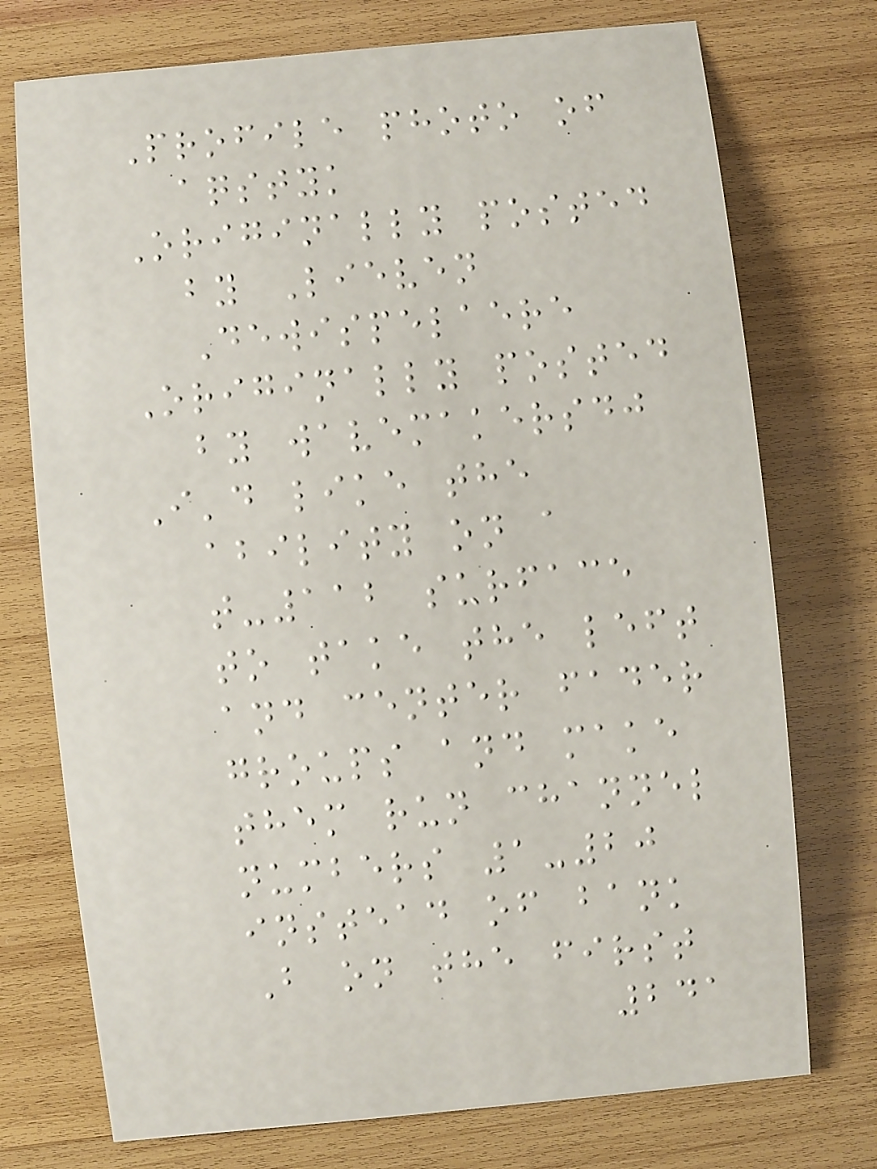Profile photo of
aqstyk
Originally posted
by Lieven
Dewispelaere
Originally posted
by wavemakersdj
I'd like the
ability on a
t-112 surface
to take the left
and center fader
groups and make
them run channel
numbers 1-20
instead of bank
B on the first
241
